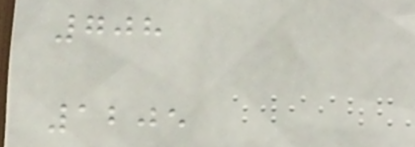708
1205
